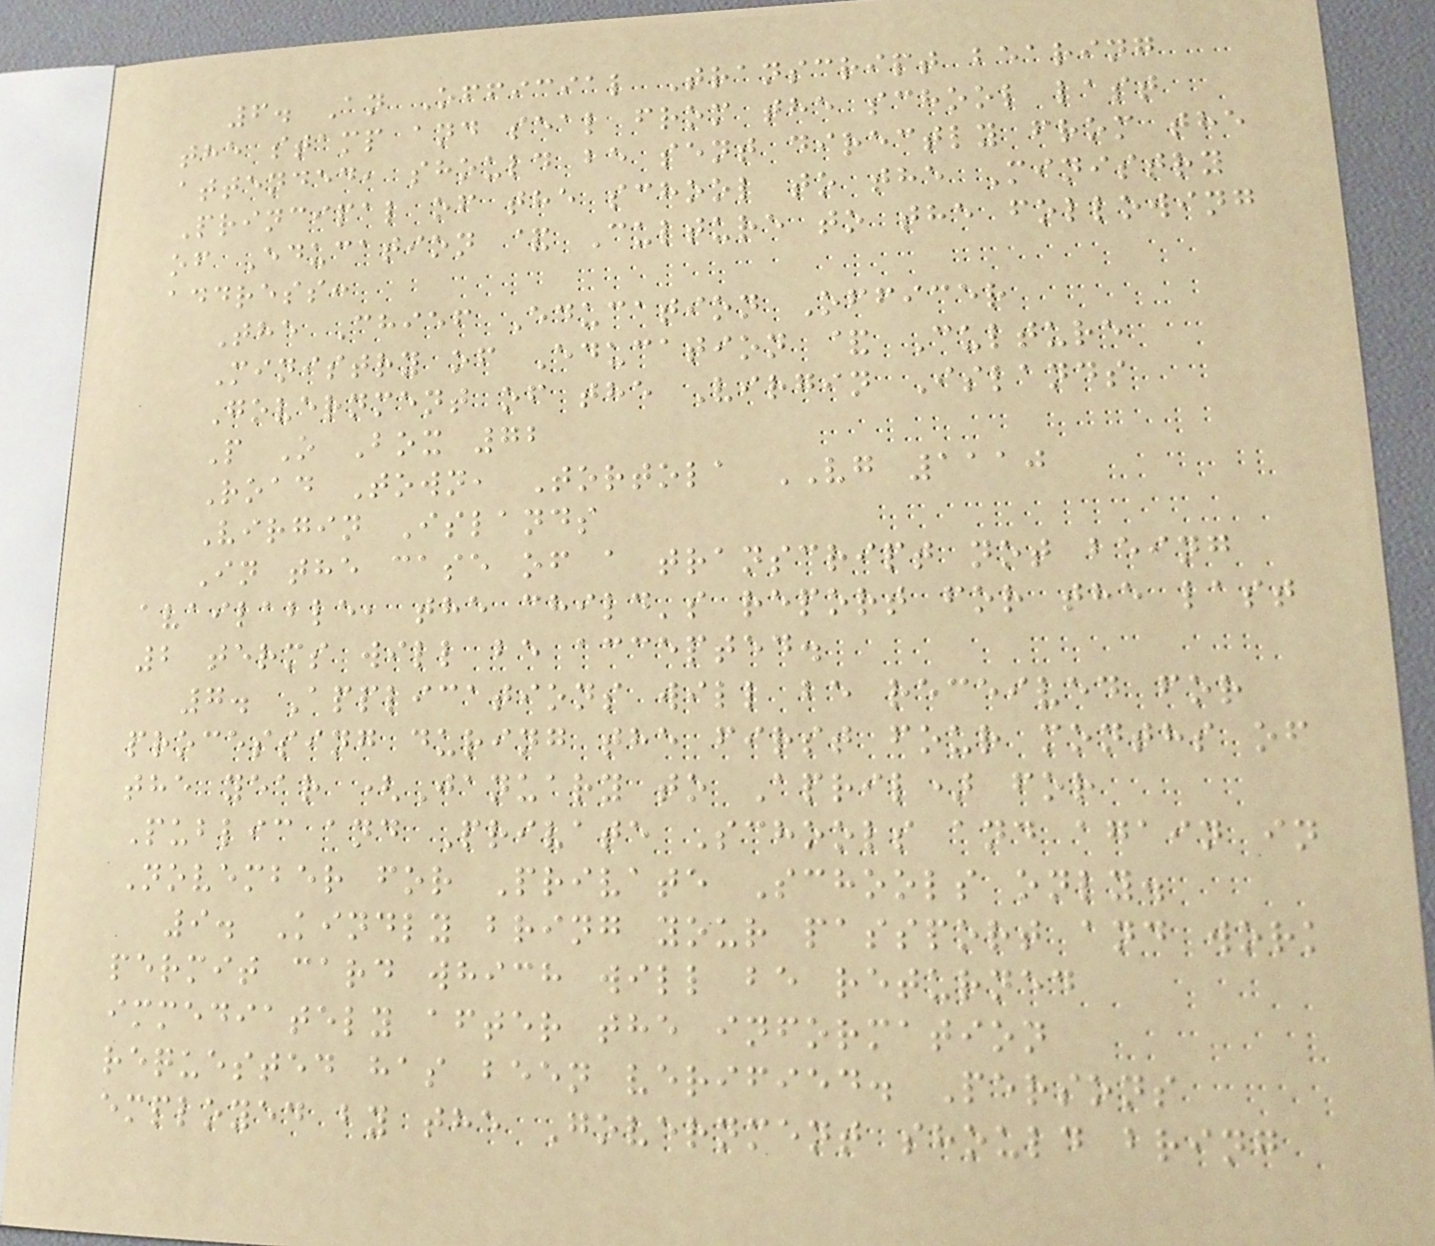6. An Official Transcript bearing
the stamp and seal from the school last
attended, should be sent directly from the
Principal of the school to the Ministry
of Education & Culture to the following
address:
The Chief Education Officer
Ministry of Education & Culture
Government of the Virgin Islands
P O Box 72
Road Town, Tortola VG 1110
Virgin Islands
In the case of a transcript not being
available, the child's report for the last
2 terms will be accepted.
7. Applications will be received for
processing during the first four months of
the year (January to April) for
Public and Private Schools and again in
November for Private Schools only.
9. Kindly bring your passport and work
permit card which will be returned
immediately after the information
requested has been verified. Persons
employed by the Government should bring
